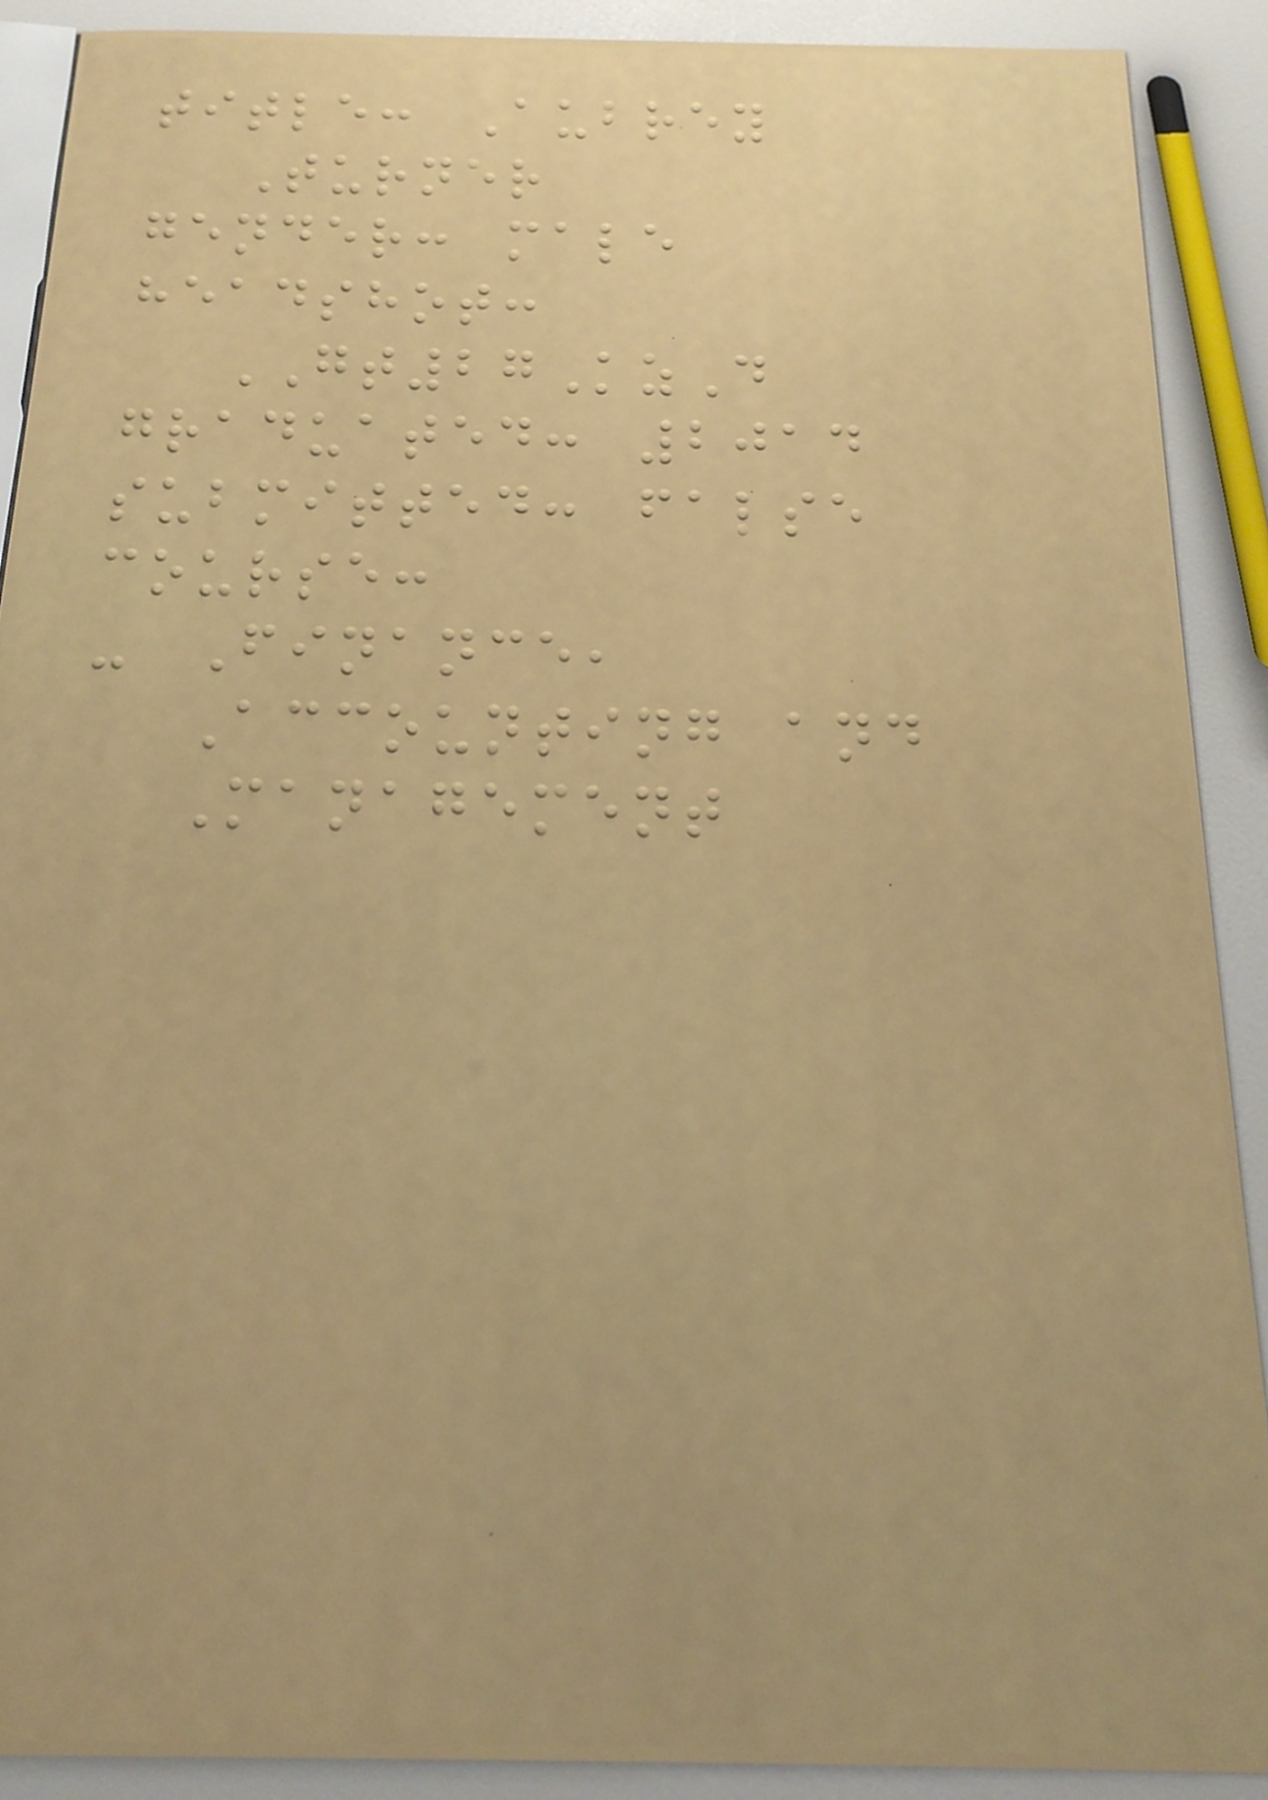title: Aubrey
Turner
gender: male
headshot:
GT27KzD
graduated: 2014
submitted: false
course:
- Finance,
Accounting and
Management
